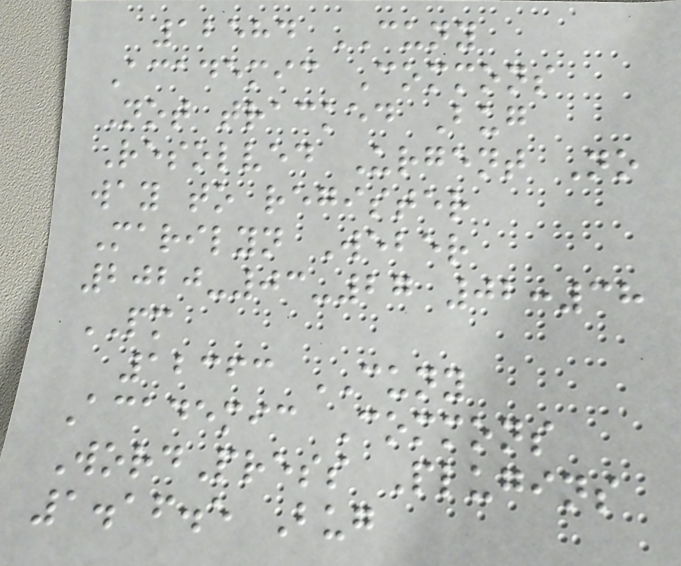12584 CUNY
Academic Commons
Not tracked Bug
Resolved Urgent No
way to register
Marilyn Weber
2020-03-27 02:38
PM
12363 CUNY
Academic Commons
WordPress Plugins
1.16.5 Bug
